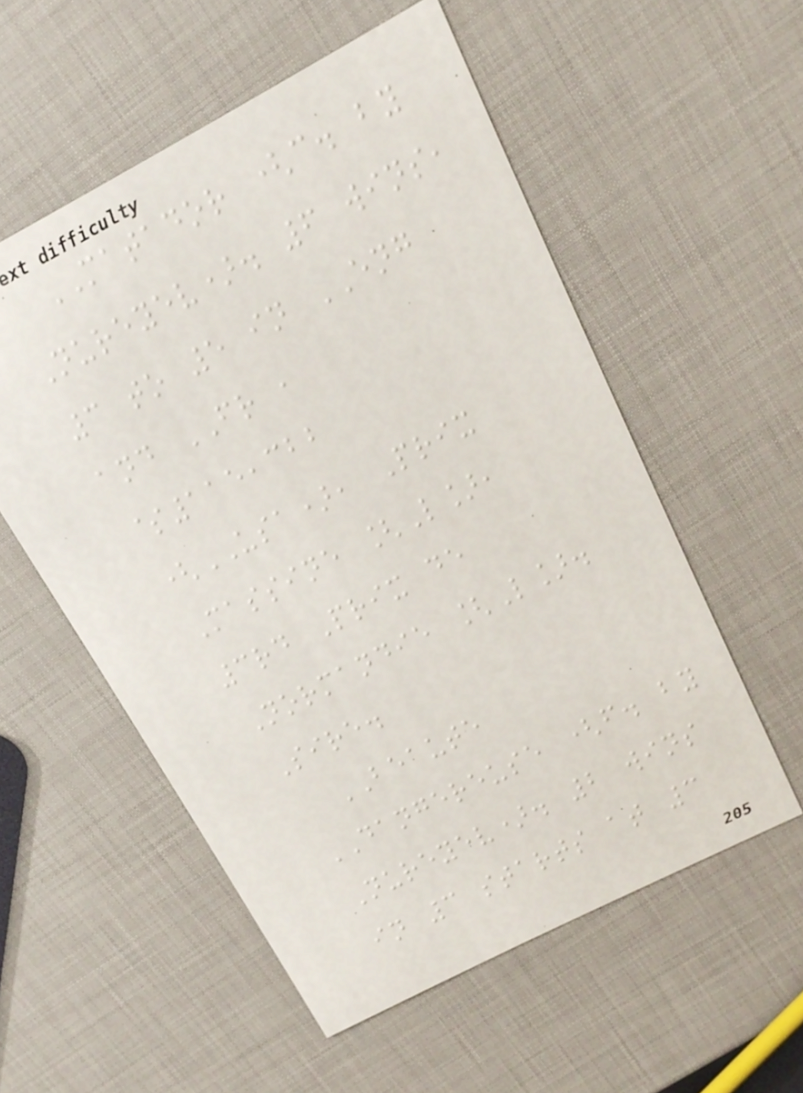MATADOR (c. by
Nureyev). 6 wins,
3 to 5 in ENG
and FR ,
$115,322
(USA), Prix
Massine [L],
3rd Prix de
Normandie [L].
Sire.
BEAUTE
DANGEREUSE (f. by
Nureyev). 2 wins
in 3 starts at 3
